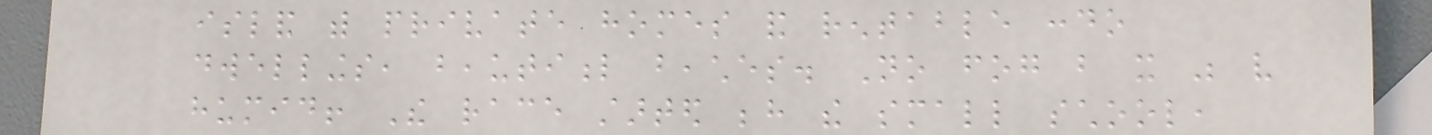island with private homes and rentable condo
dwellings, beautiful beaches. No fog but it was very
humid! The race started behind the small school,
